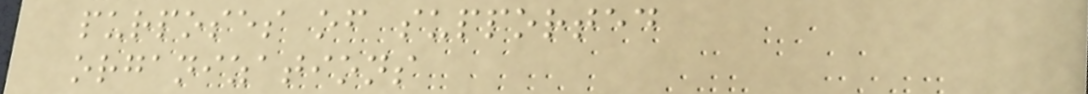purposes of supported
organizations
